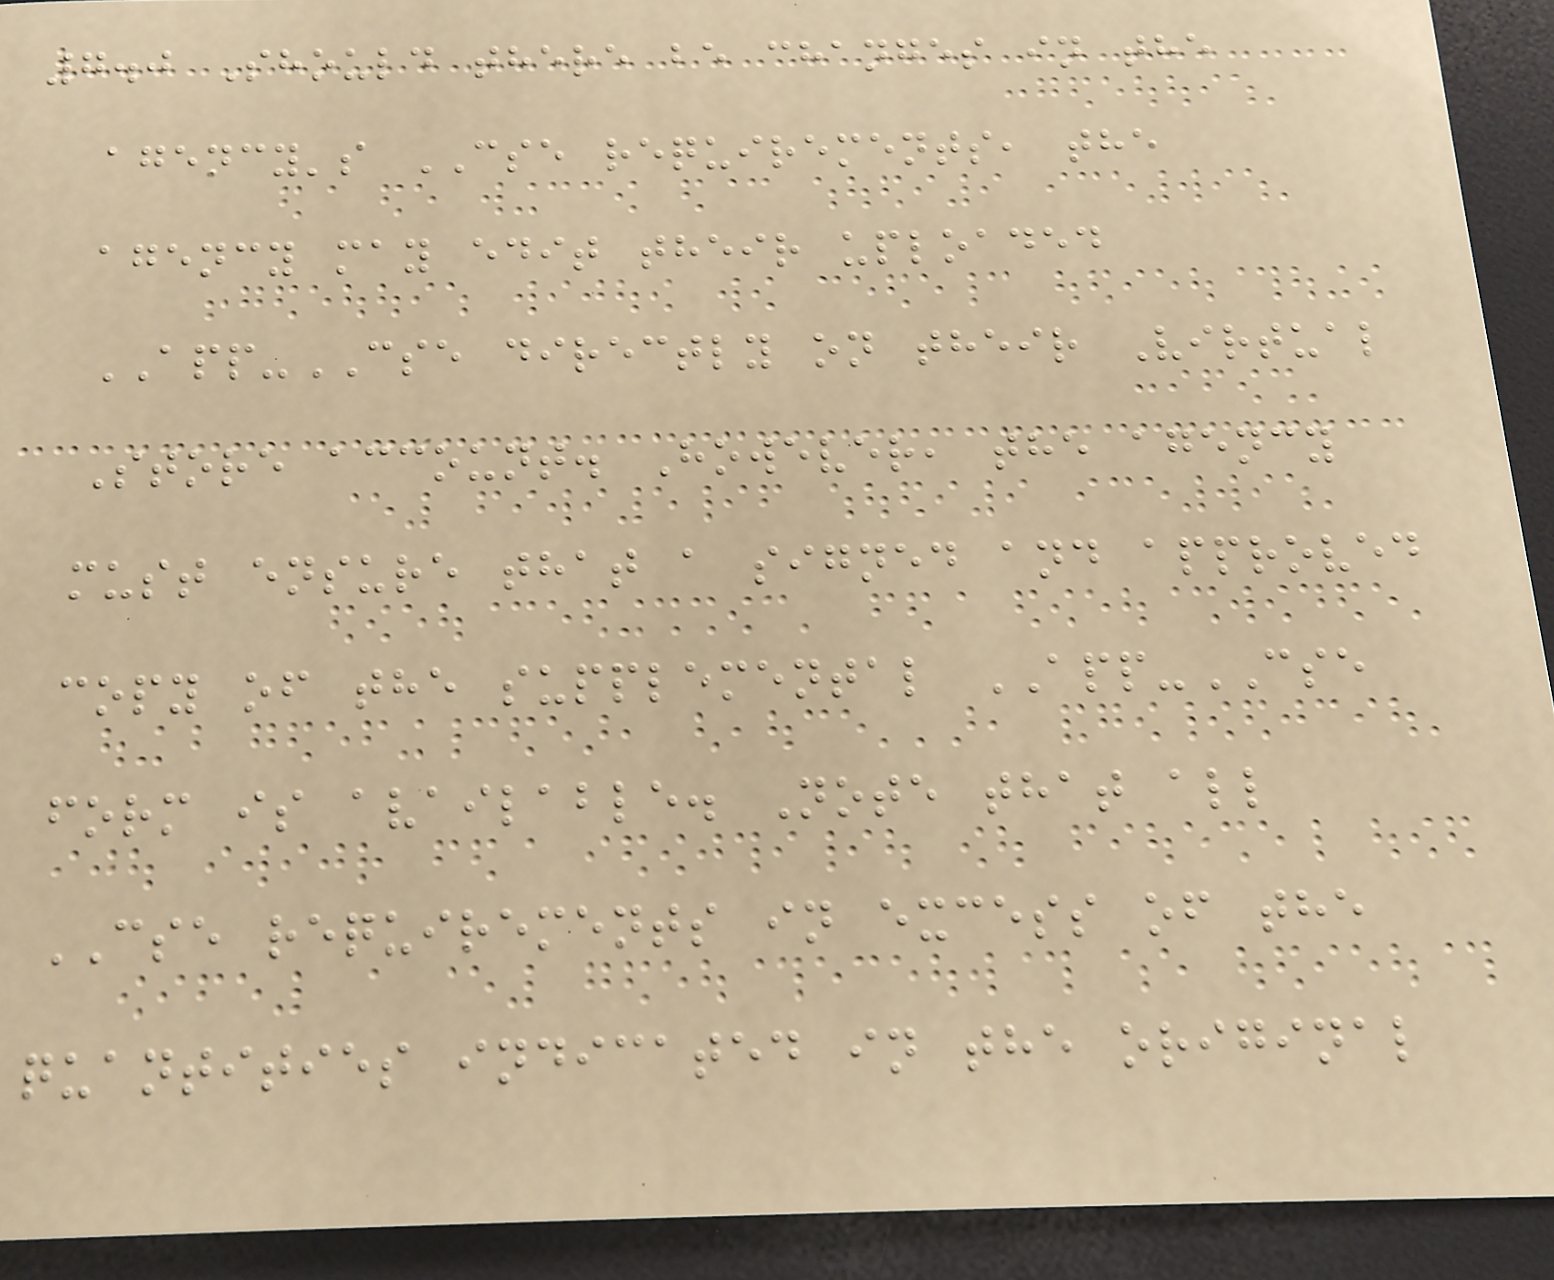7.0 Should there be changes in the
agency's CSE requirements, the
agency may edit their uploaded
APP-CSE directly on their Virtual
Store account. However, the agency
must ensure that a signed and approved
copy of the supplemental APP-CSE
form is available. Note that all
CSE requirements in excess of the
quantities indicated in the original
